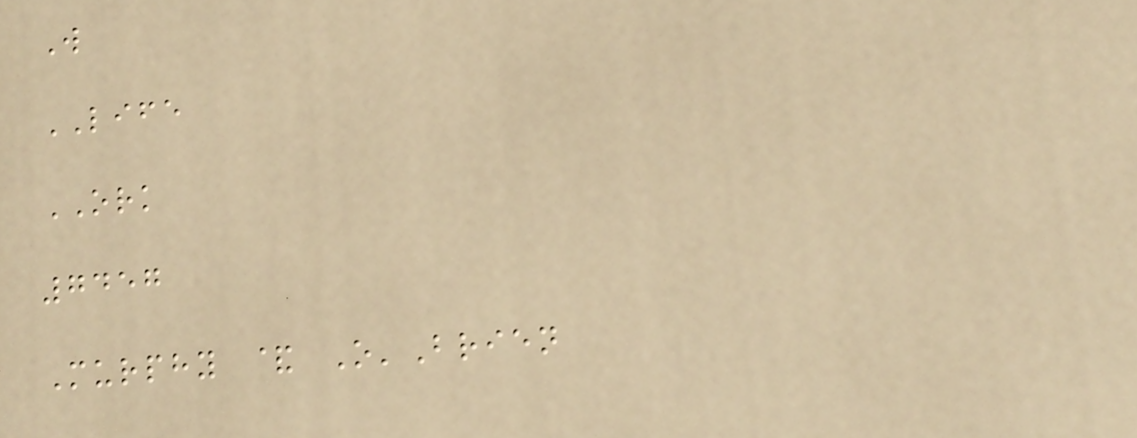W
LIFE
ORK
7457
Murphy & O'Brien
